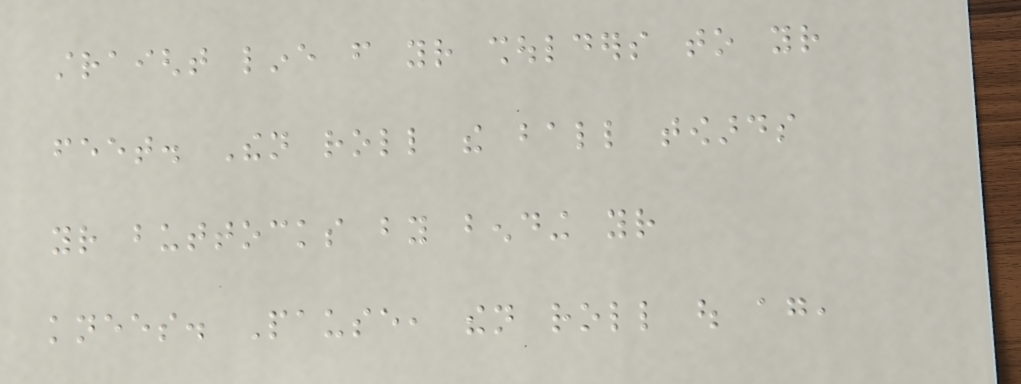straight line from your shoulders to your
feet. Then roll the ball towards
your buttocks by bending your
knees. Pause, then roll out again,
